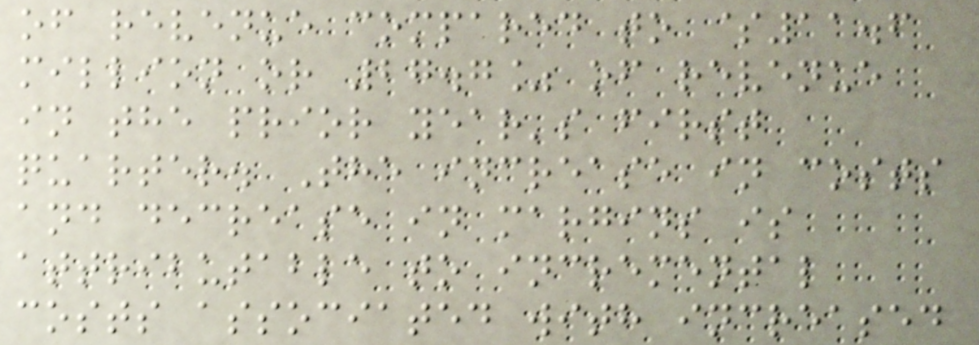of revenue compared to $11.6
million or 27.7% of revenue
in the prior year's first
quarter. The increase in costs
and decrease in margins is
attributable to incremental
costs associated with increased
